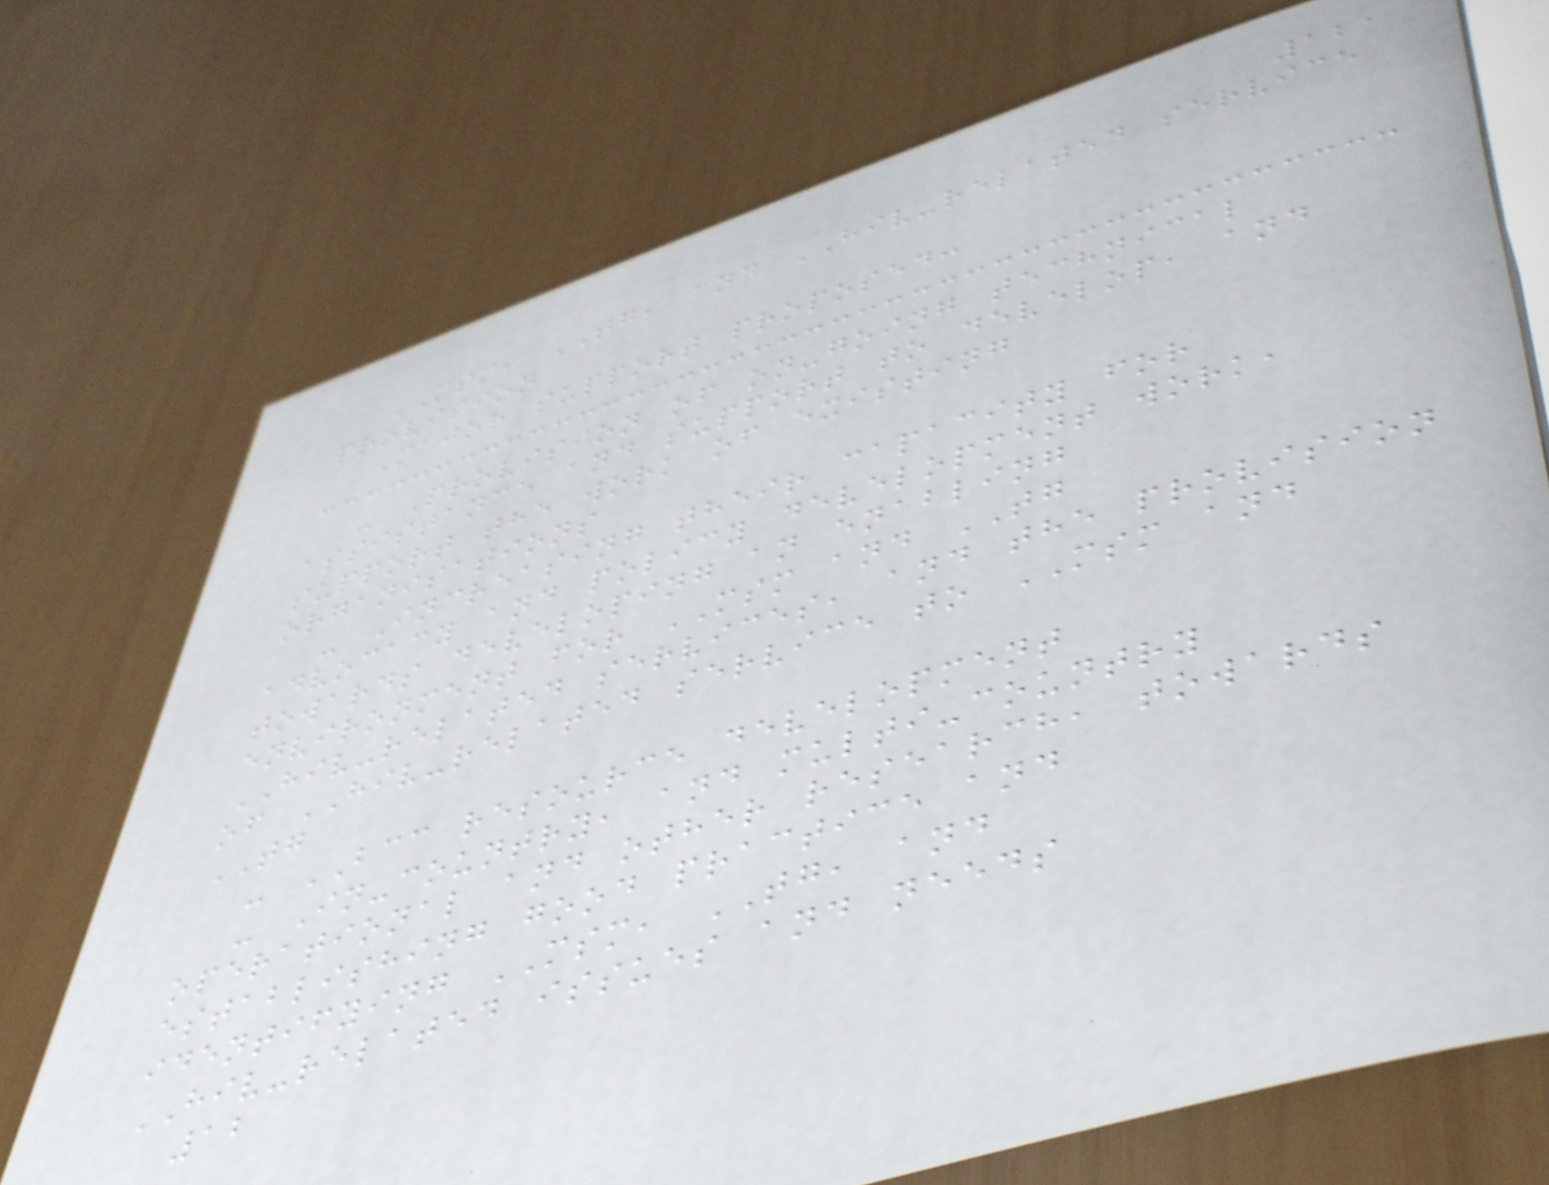121
MSM, TG, and HIV-related service
provision
Major support proposed:
- Provision of on-going technical
assistance and support to develop, and
support the work of existing
organisations
- Increasing their capacity for
advocacy and policy development work,
towards developing an enabling
environment for MSM and TG
HIV-related services, and the provision
of HIV-related service to MSM and
TG
- BCC resource development
- In-country, and multi-country
operational and other research, towards
establishing good practice and
identifying MSM, TG, and
HIV-related issues and needs
12
